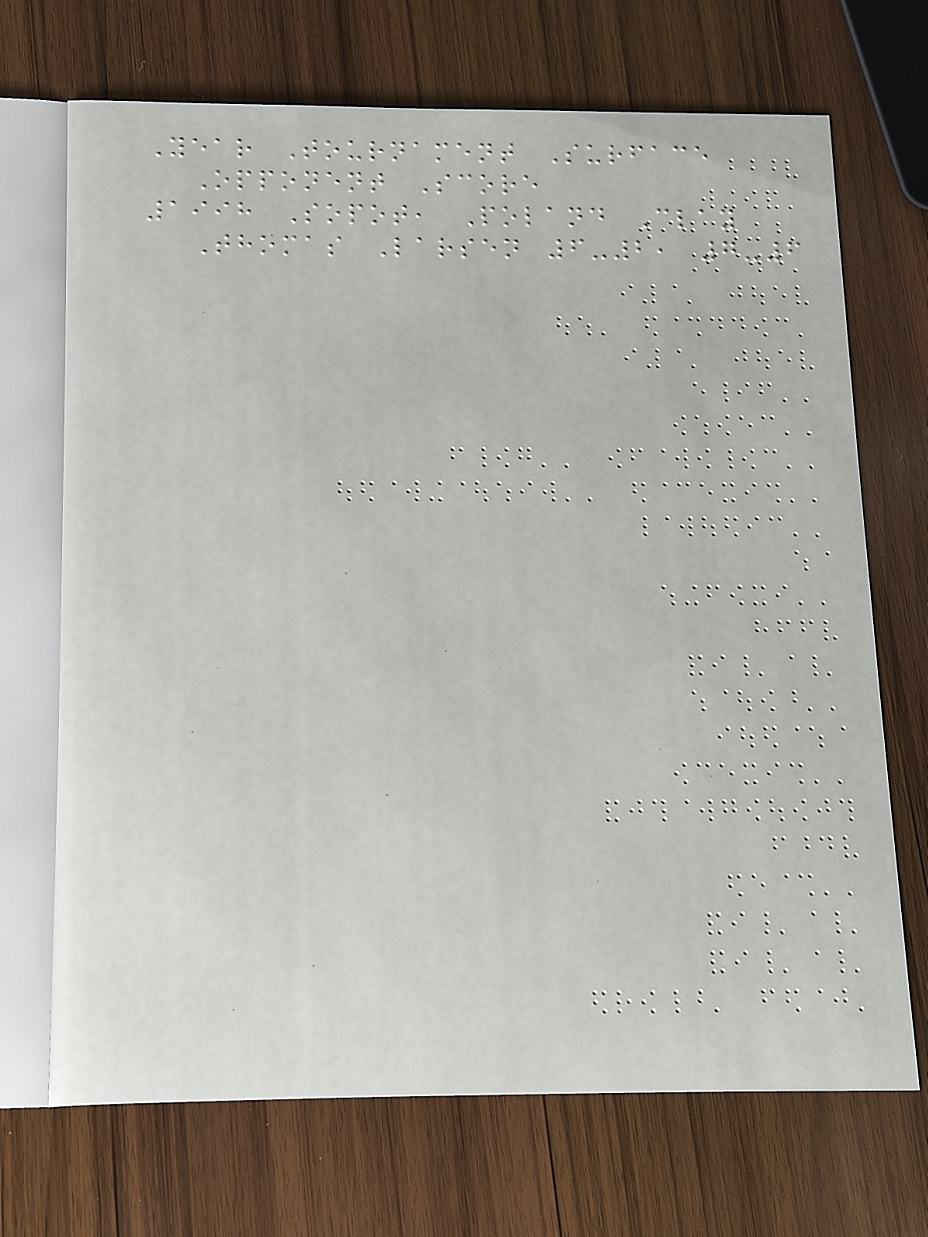Year Tournament Surface
Opponent Score
1998 Sopot, Poland Clay
Thomas Larsen 6-2, 7-6
